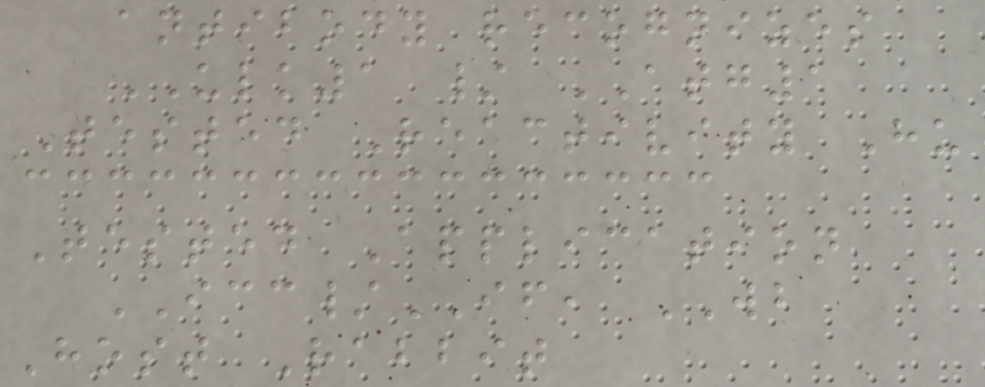antibody recognizes
ULK1 / ATG1
Tested Reactivity Hu
Tested Application
ICC/IF, WB
Host Rabbit
